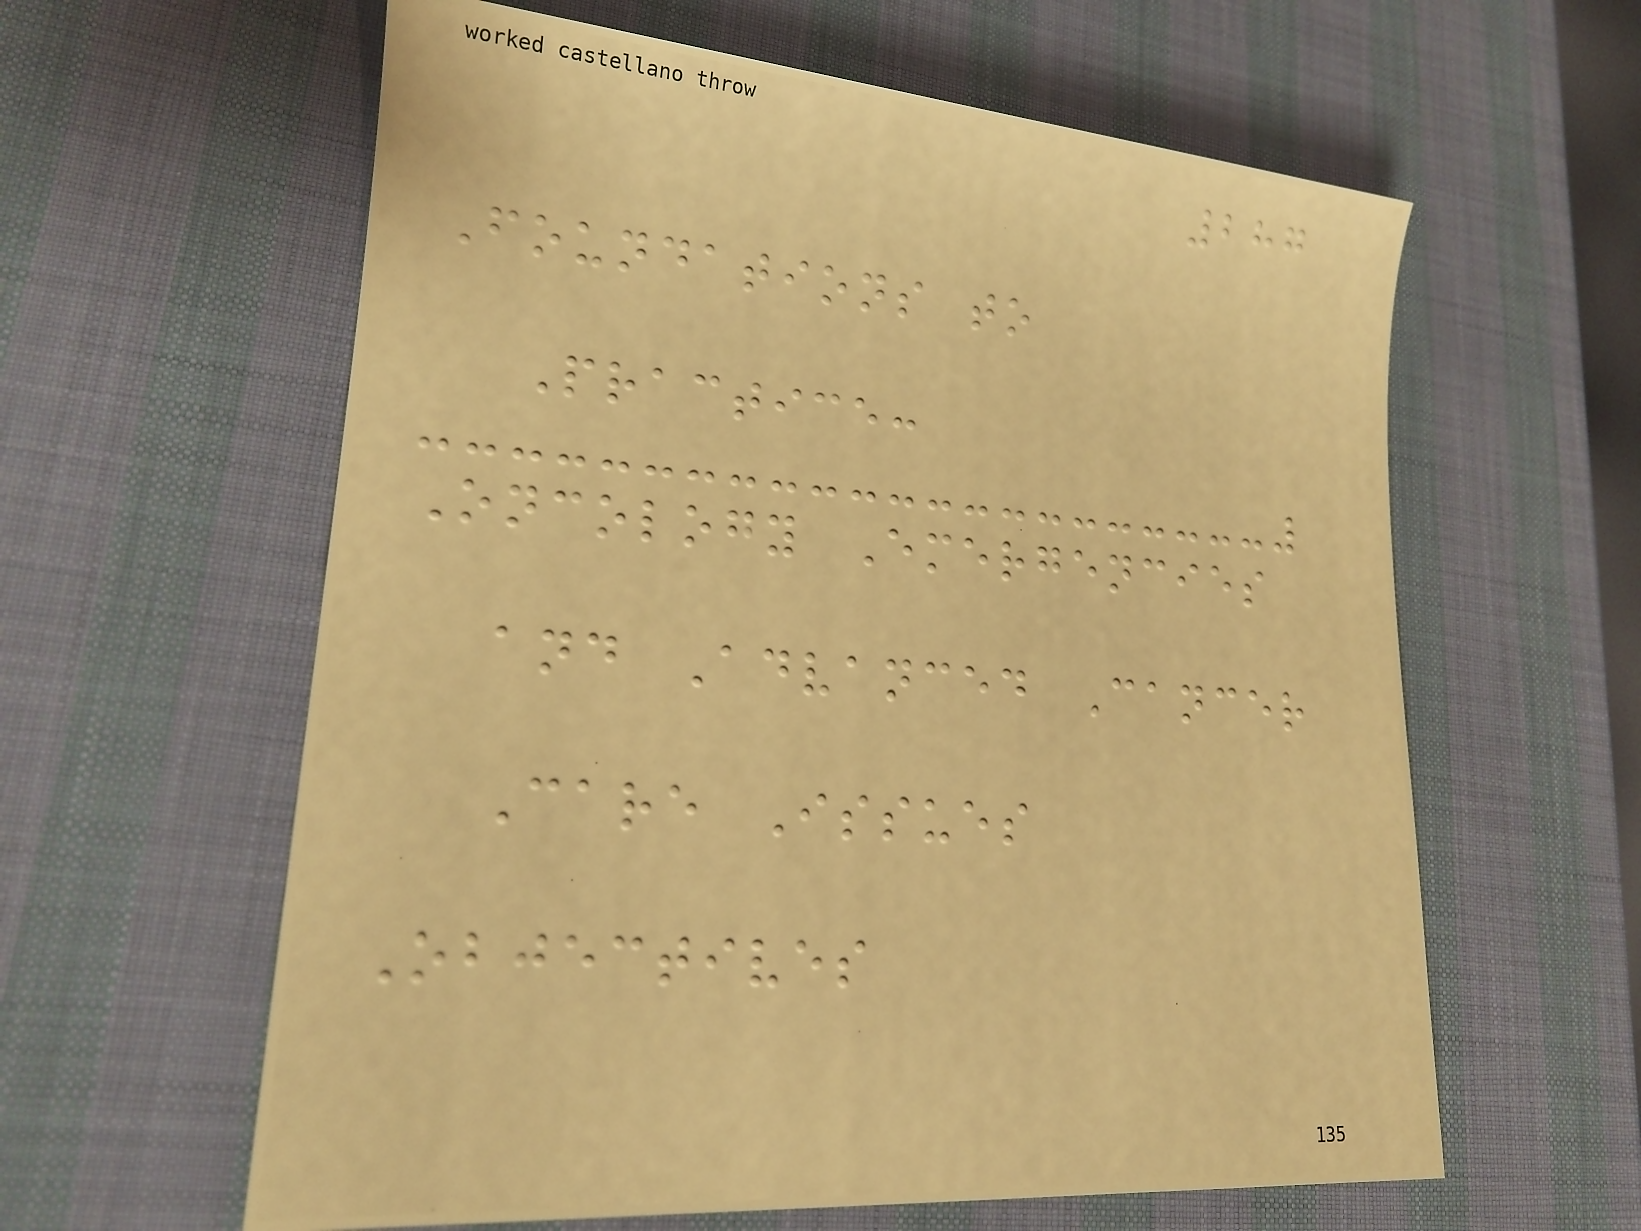287
Foundations to
Practice:
Oncology Emergencies
and Advanced Cancer
Care Issues
Objectives
